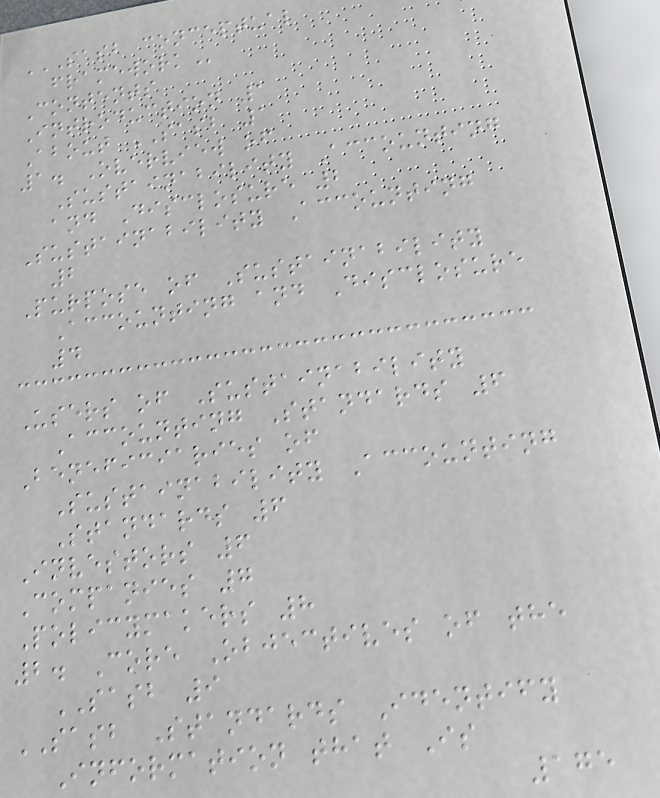SASB CONCEPTUAL
FRAMEWORK
Contents
Introduction 1
About SASB 1
1. Overview of
Sustainability Accounting
and Disclosure 2
Sustainability Accounting
2
Purpose of Sustainability
Accounting and Disclosure
4
Users of Sustainability
Accounting Standards 6
Beneficiaries of
Sustainability Accounting
Standards 6
Investors 6
Companies 7
Policymakers 8
2. Core Objectives of the
SASB 9
SASB Standards Identify
Information that Is
175
